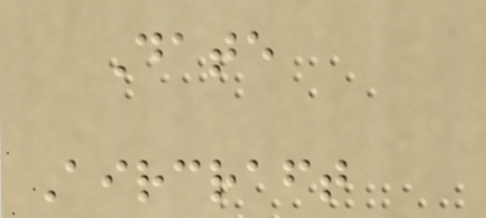Date
Aircraft
